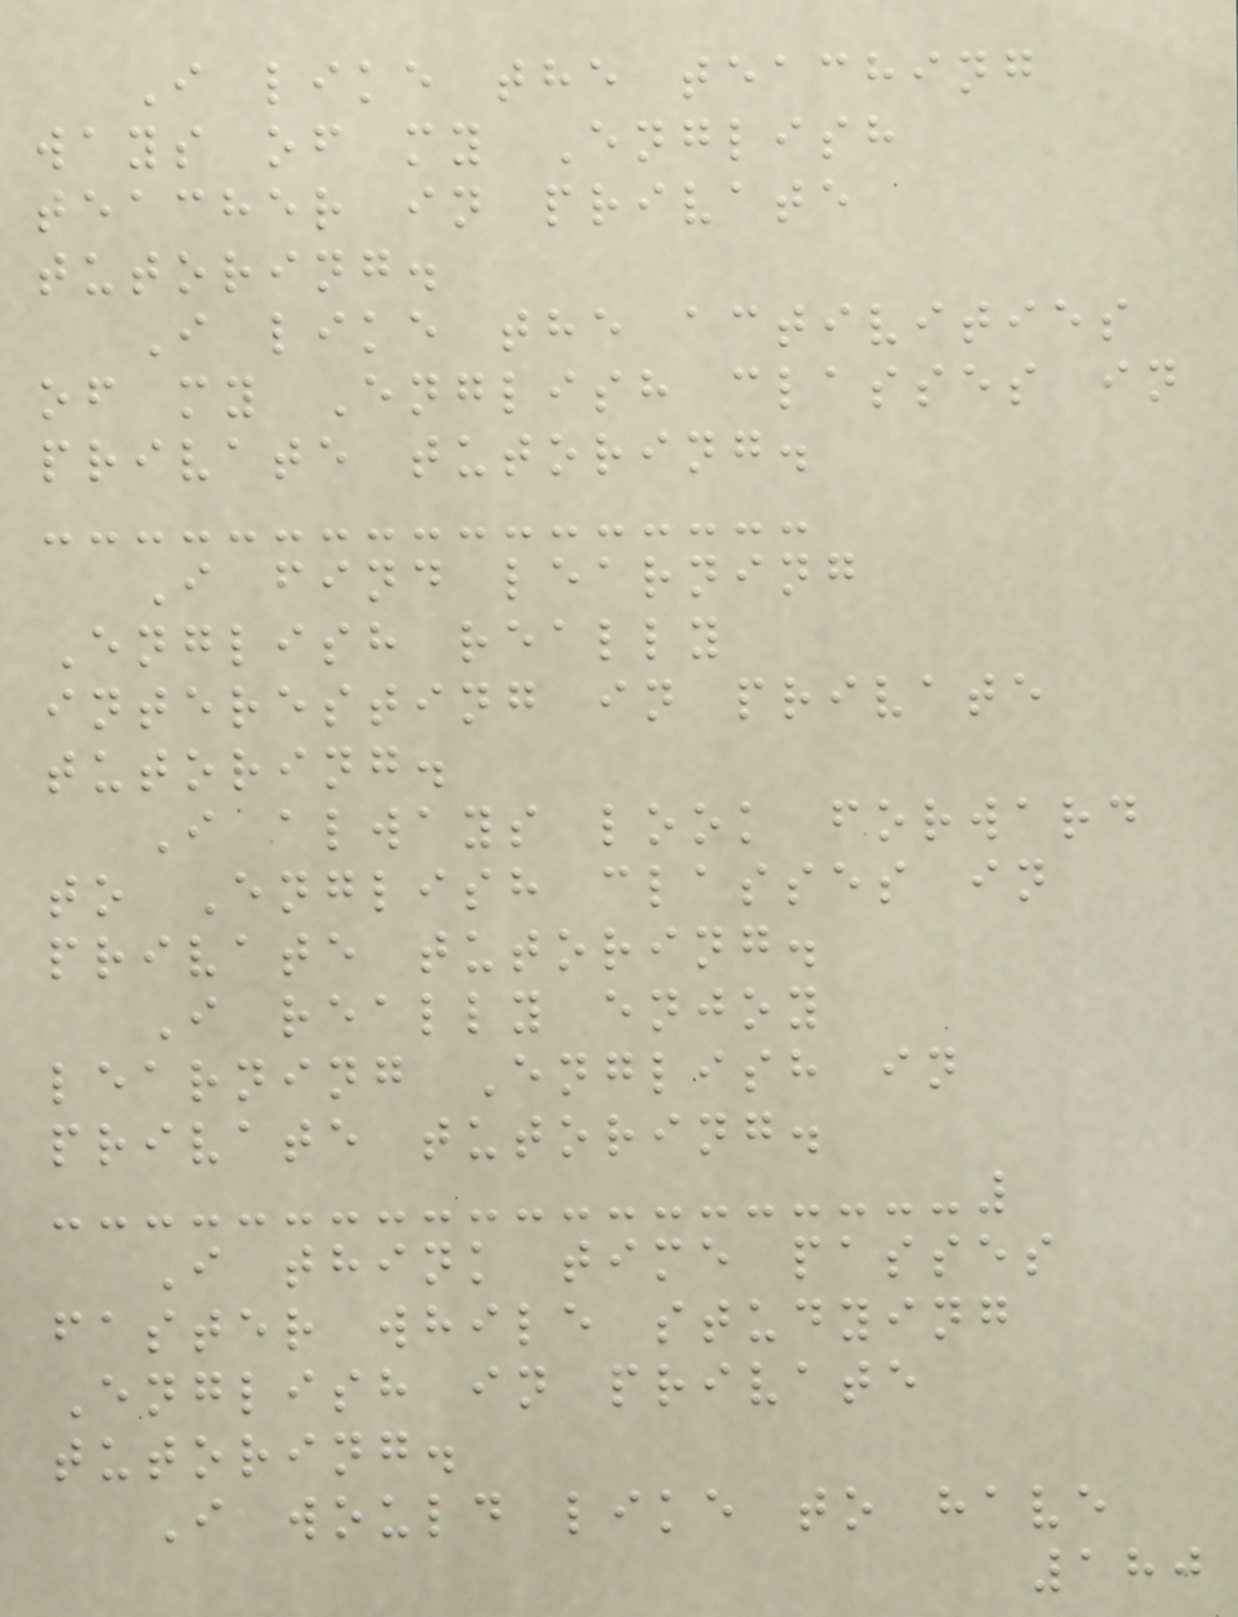I like the teaching
ways of my English
teacher in private
tutoring.
I like the activities
of my English classes in
private tutoring.
I find learning
English really
interesting in private
tutoring.
I always look forward
to English classes in
private tutoring.
I really enjoy
learning English in
private tutoring.
I think time passes
faster while studying
English in private
tutoring.
I would like to have
180
